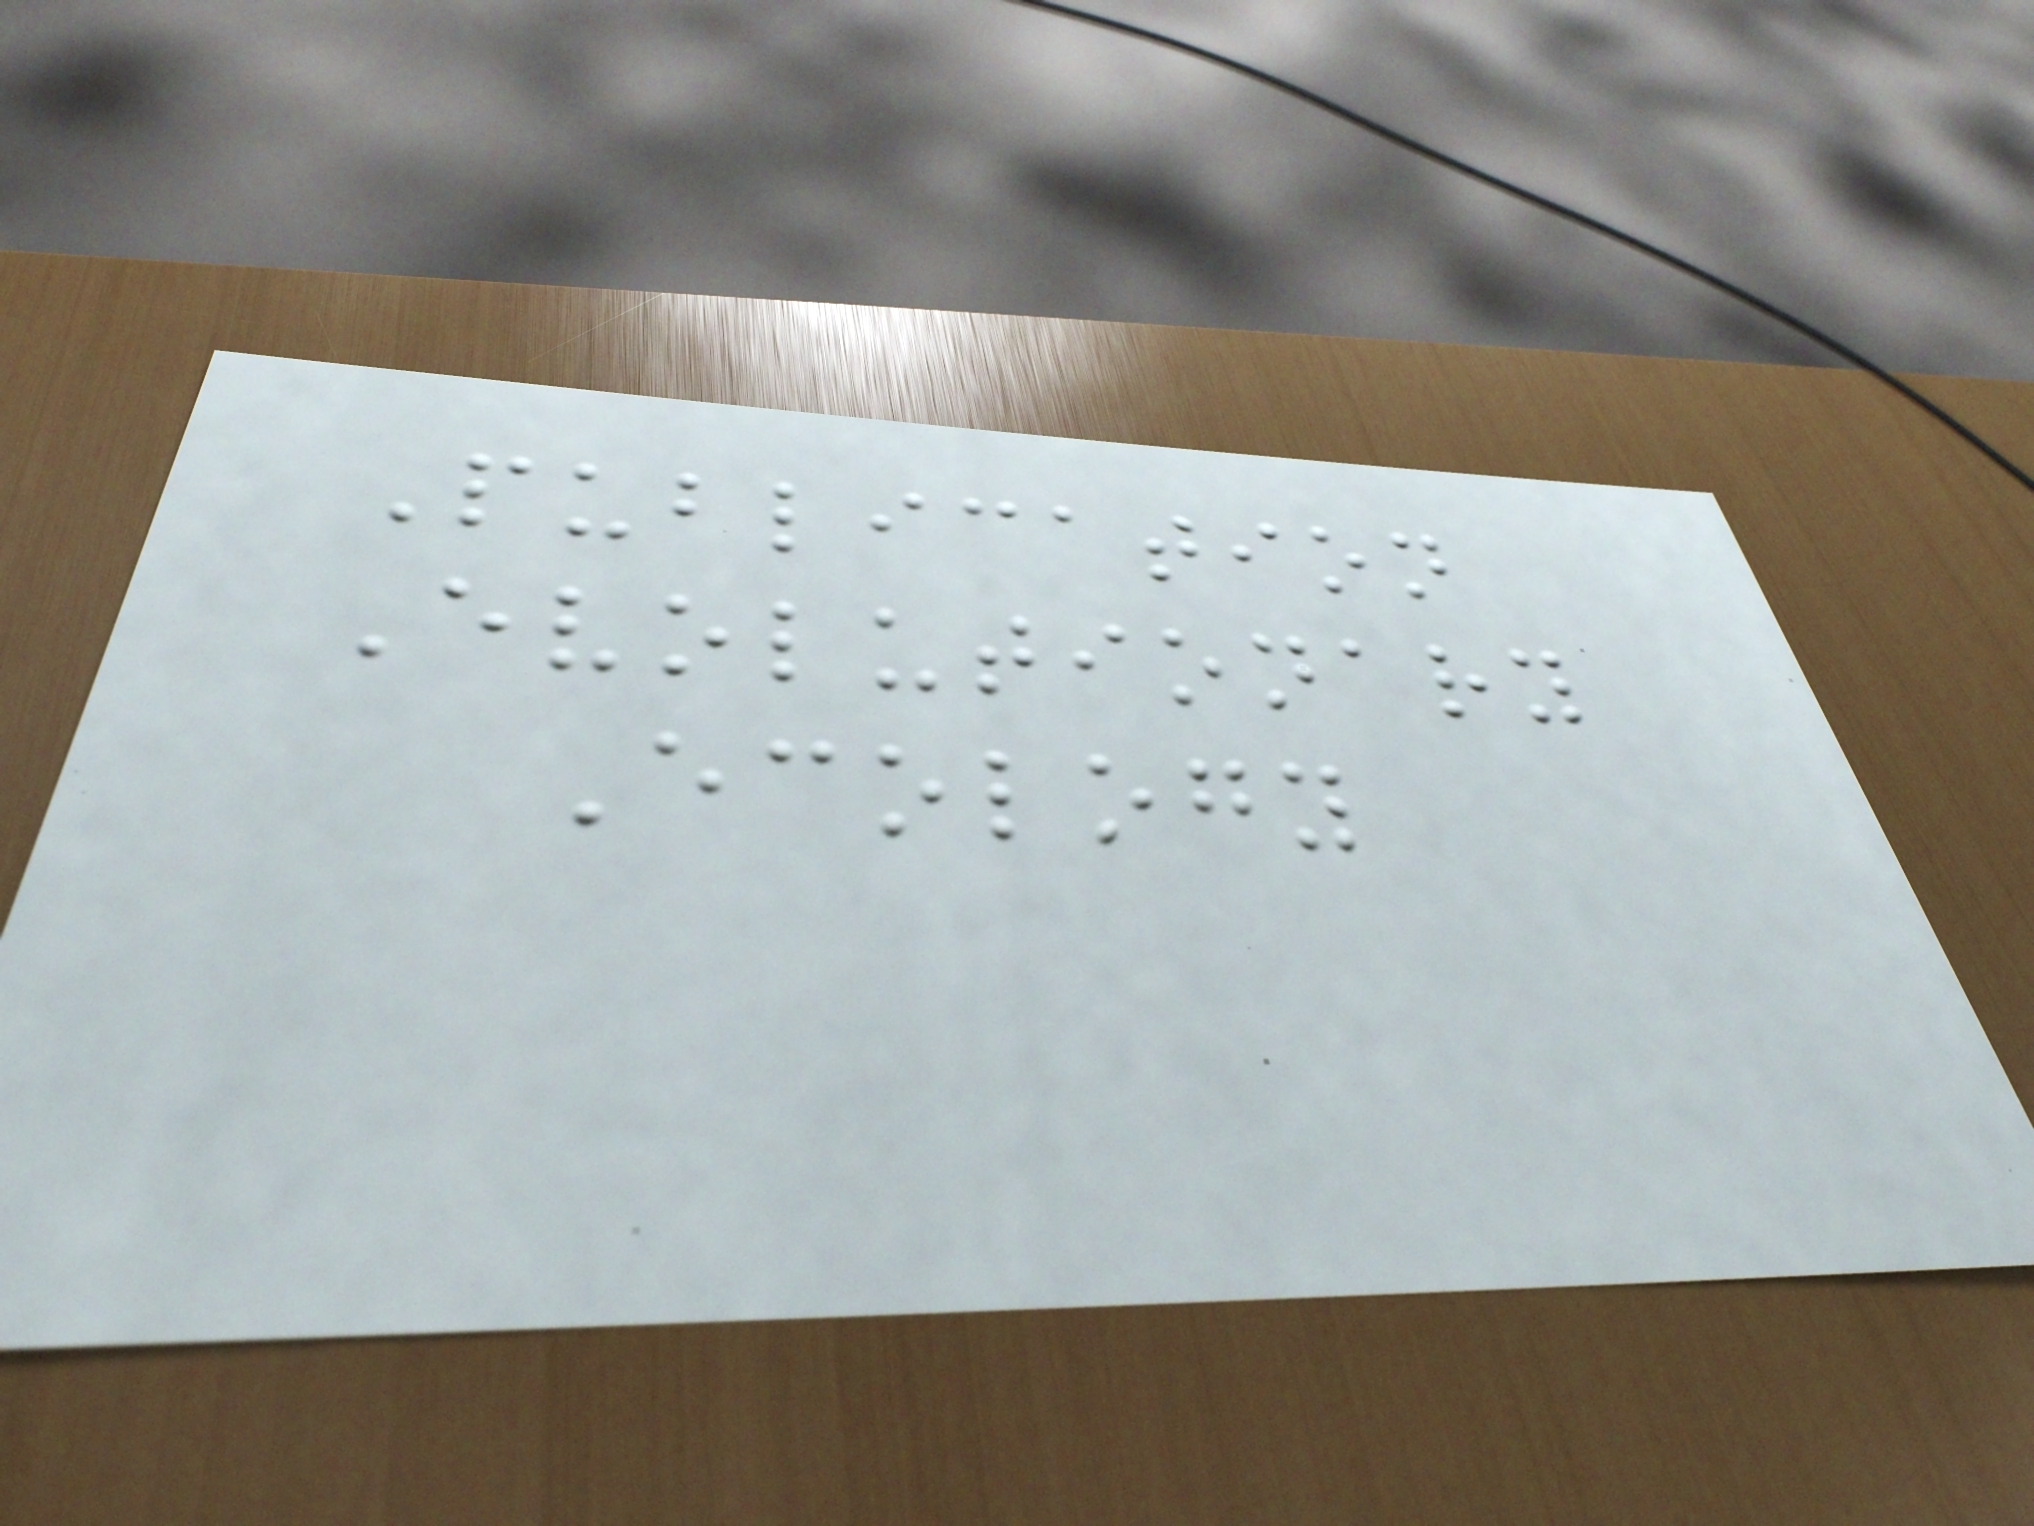Publication
Evolutionary
Ecology
